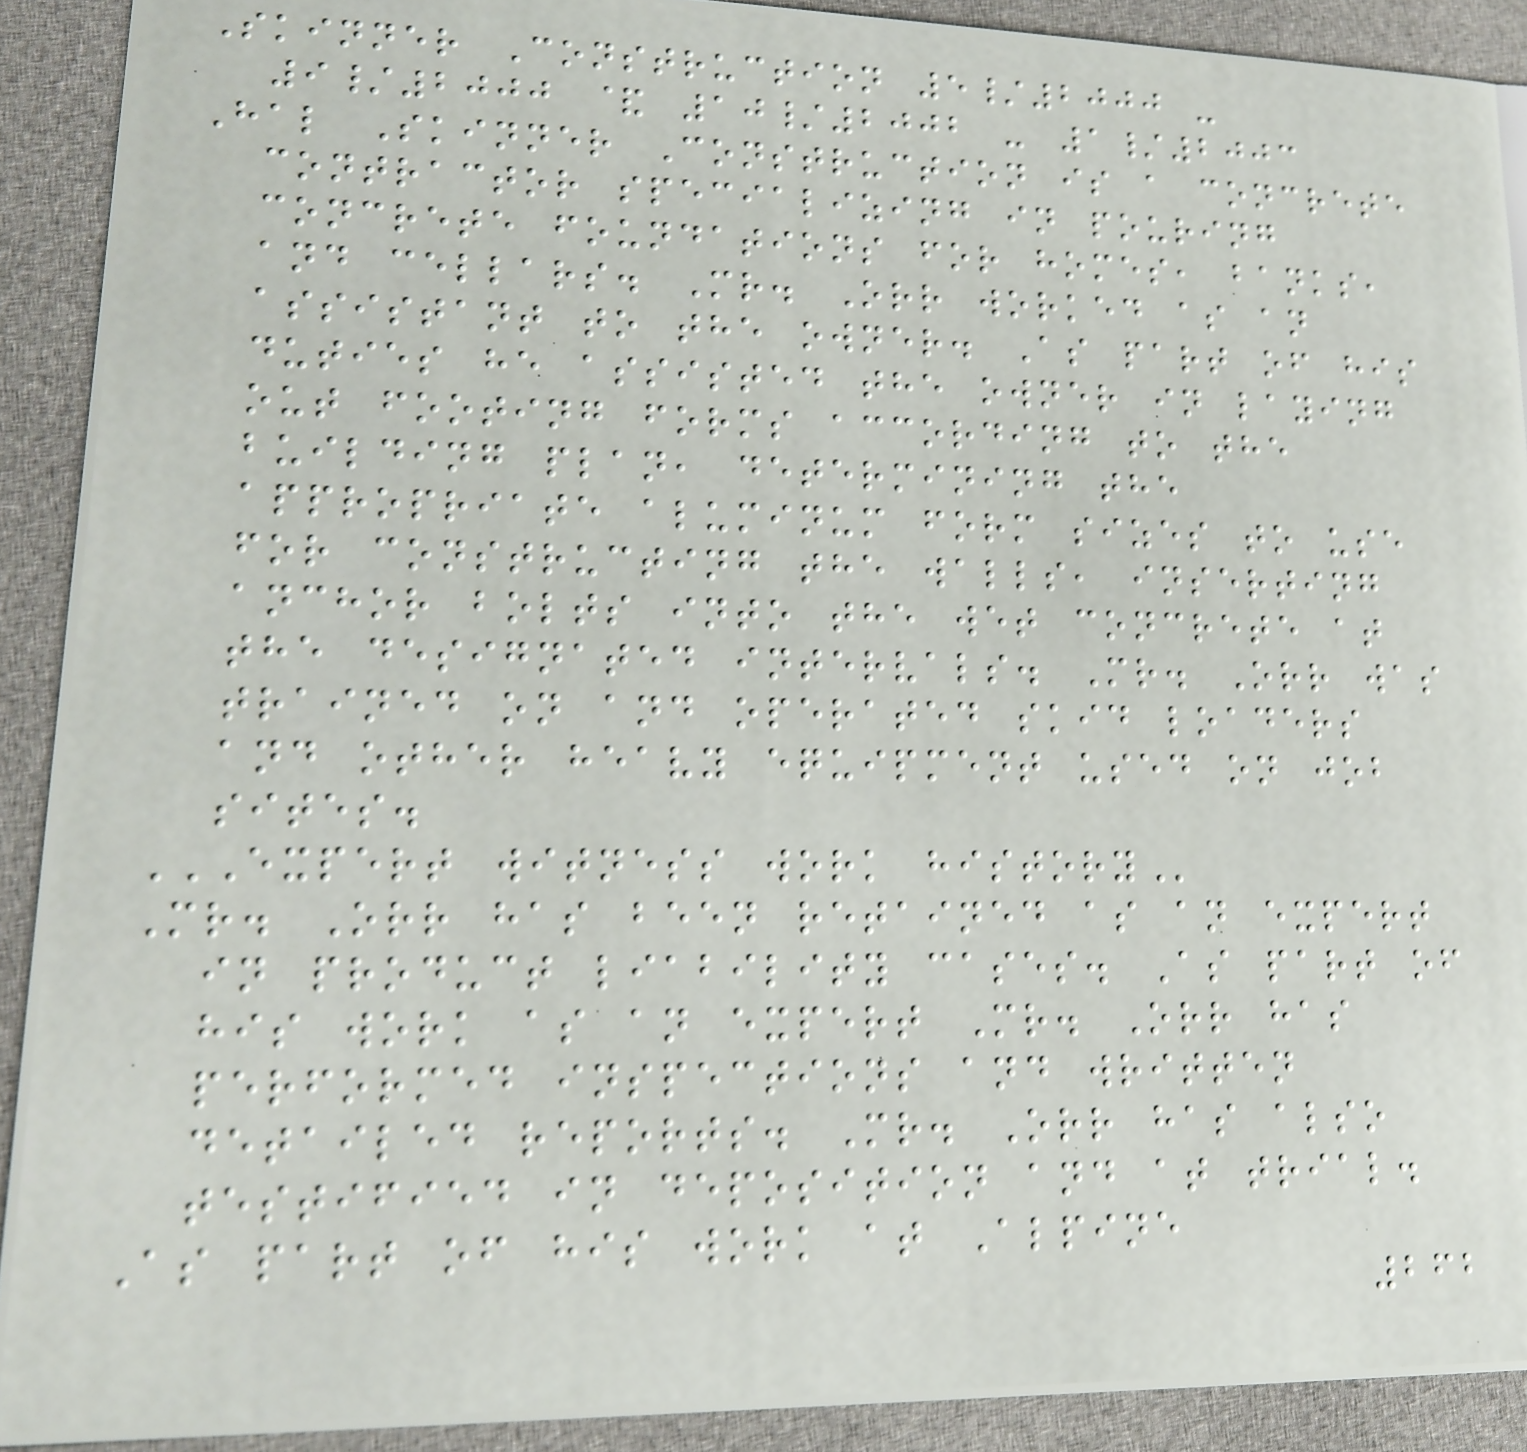Skinner Construction 5/2000 -
9/2000 & 10/2002 - 1/2003
Hal Skinner Construction is a concrete
contractor specializing in pouring
concrete foundations for homes, banks,
and cellars. Mr. Orr worked as an
assistant to the owner. As part of his
duties he assisted the owner in laying
out footing forms according to the
building plan, determining the
appropriate aluminum form sizes to use
for constructing the walls, inserting
anchor bolts into the wet concrete at
the designated intervals. Mr. Orr was
trained on and operated skid loaders
and other heavy equipment used on job
sites.
EXPERT WITNESS WORK HISTORY
Mr. Orr has been retained as an expert
in product liability cases. As part of
his work as an expert Mr. Orr has
performed inspections and written
detailed reports. Mr. Orr has also
testified in deposition and at trial.
As part of his work at Alpine
262
